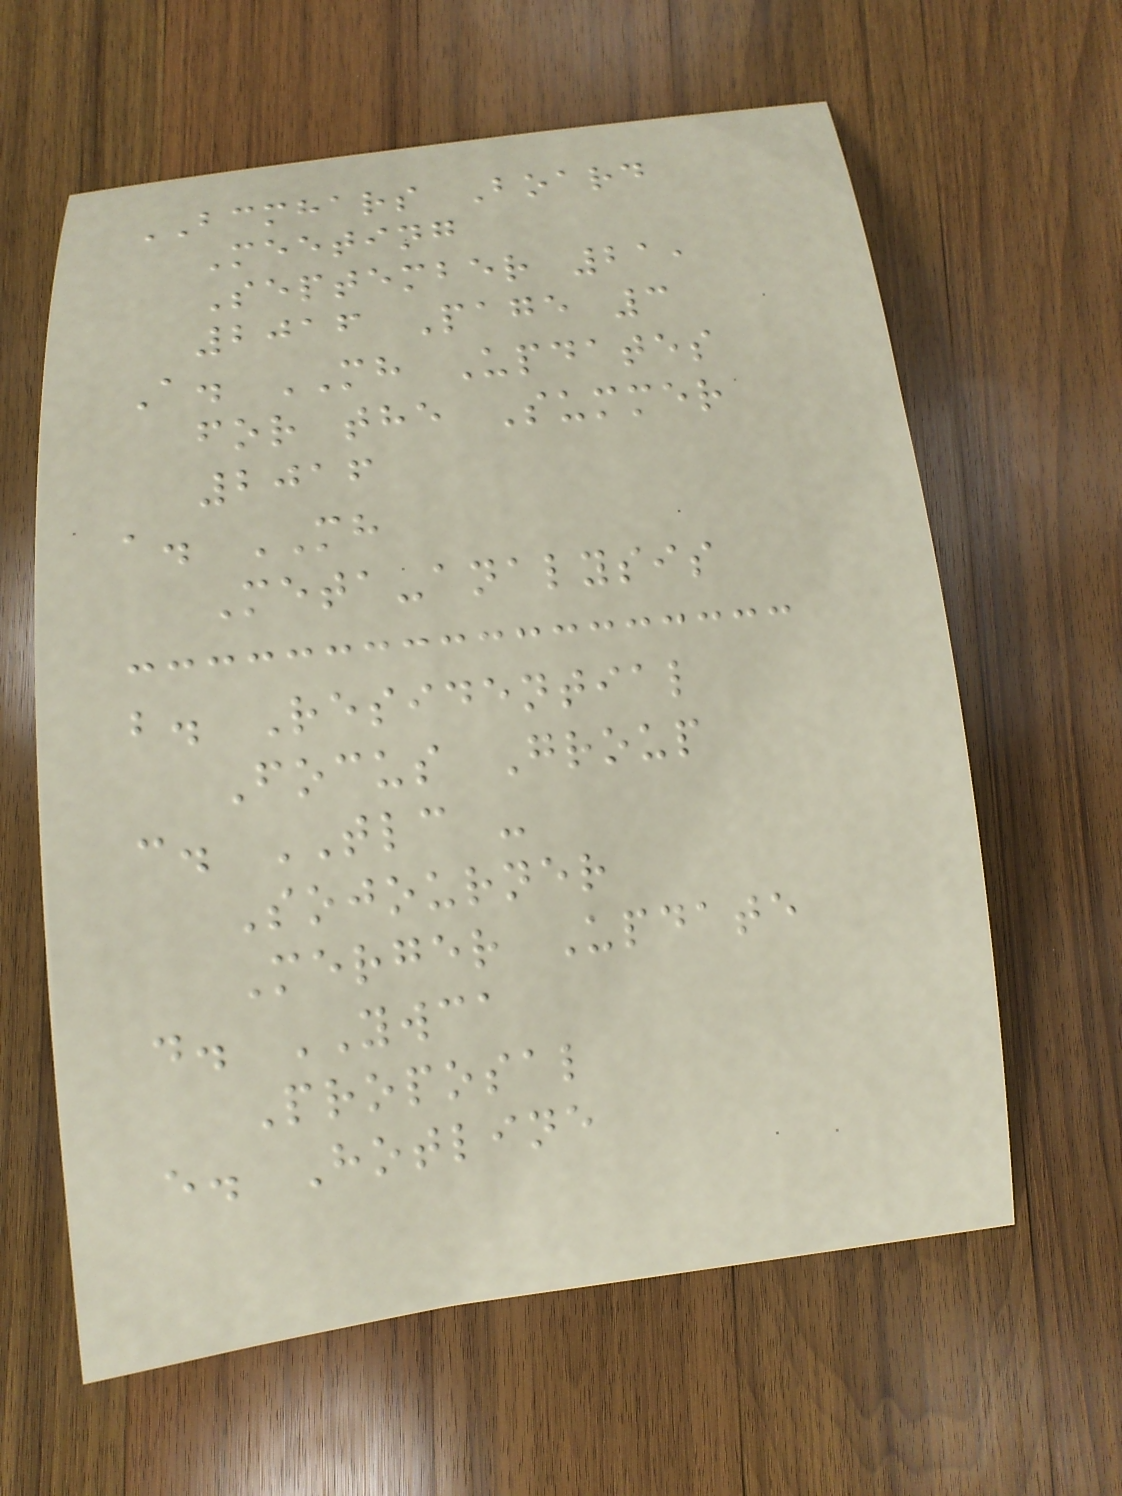BCMHARS Board
Meeting
September 21,
2016 Page 3
A. MH Updates
for the Summer
2016
a. MH
Meta-analysis
b. Residential
Focus Group
c. TLC -
Sojourner
Merger Update
d. YWCA
Proposal
e. Hotline
